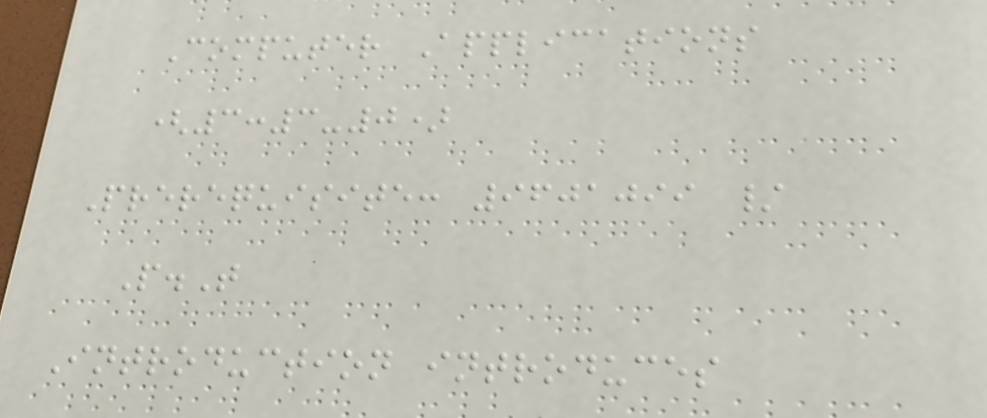Computer Applications
(3:3-0)
Prerequisite: 9601099 /
P.T
Introduction introduces
